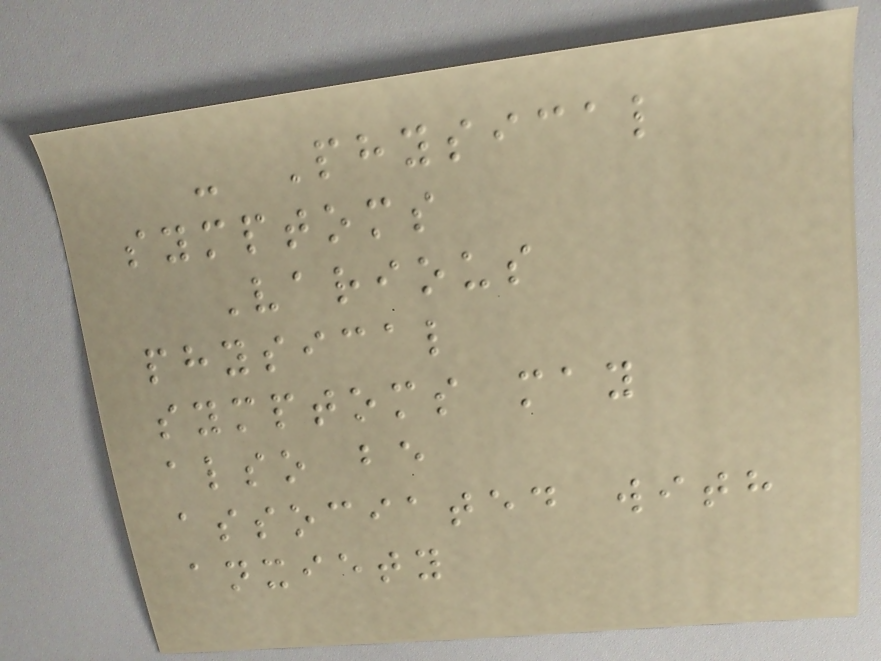- Physical
symptoms
Various
physical
symptoms may
also be
associated with
anxiety
